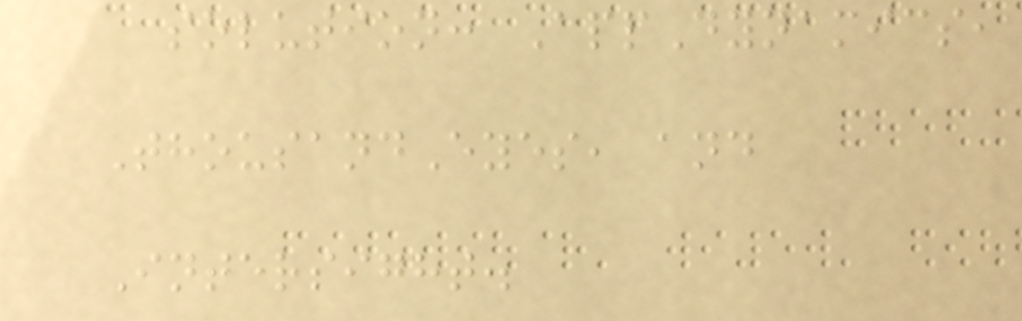solution: AppDynamics,
ThousandEyes, and
Intersight.
